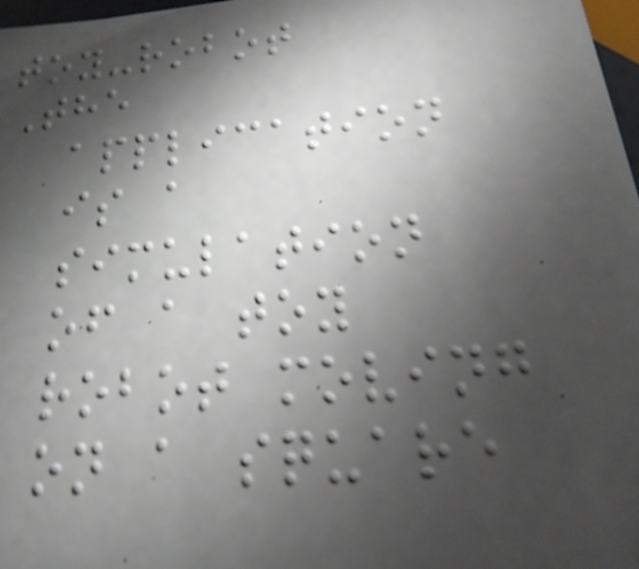toy-robot
The
application
is a
simulation
of a toy
robot moving
on a square
